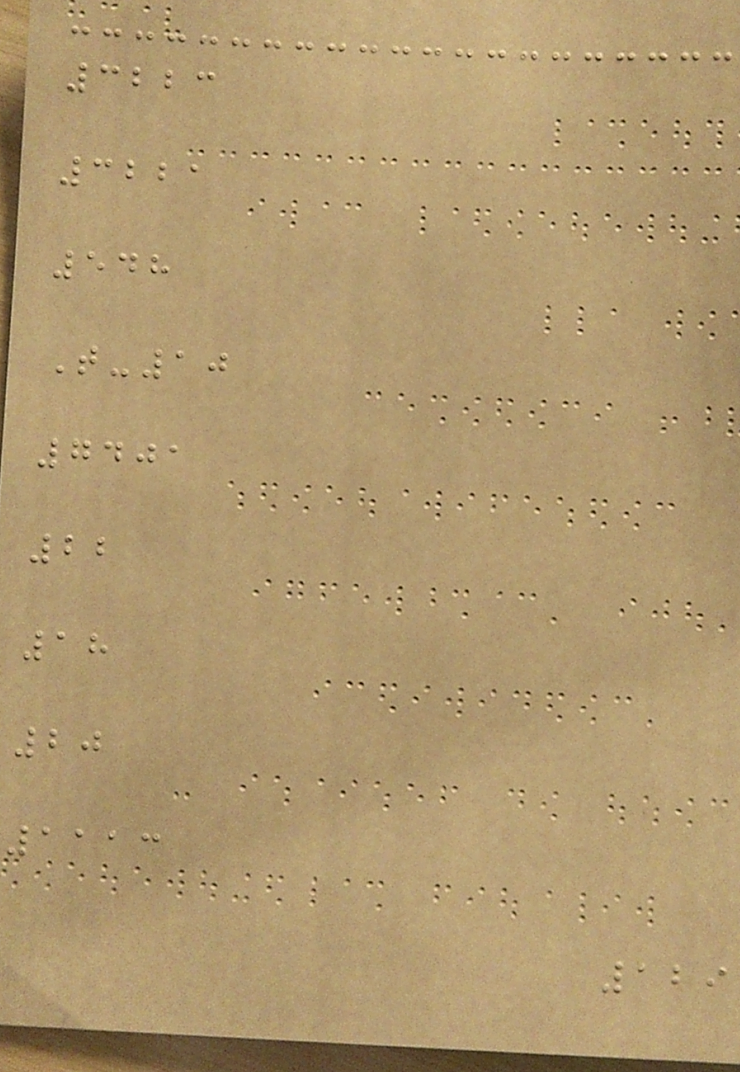3223
3221
548
T-10
7401
22
18
20
1113
129
